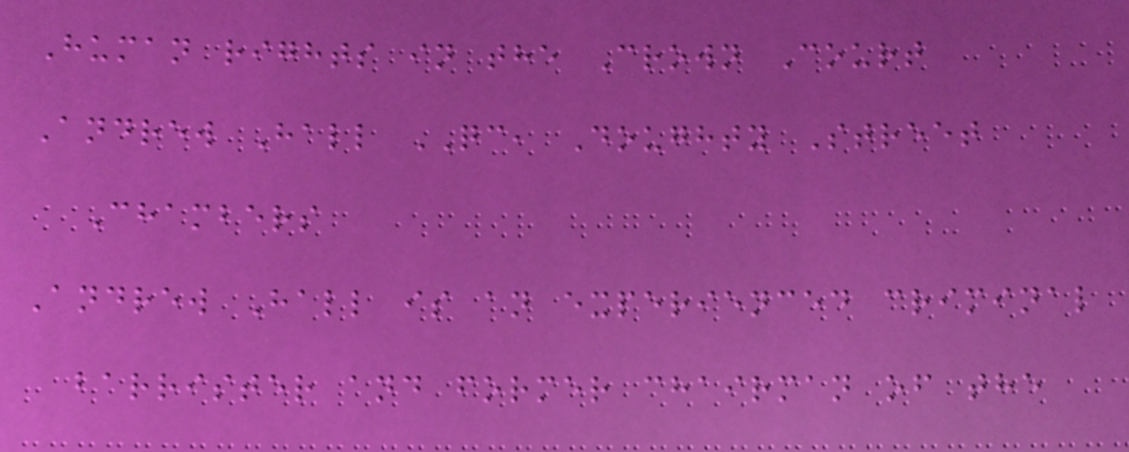Human rights in the Crown Court
Andrew Hall QC, Doughty Street
Chambers
Andrew Hall is an experienced criminal
barrister and former chairman of the
